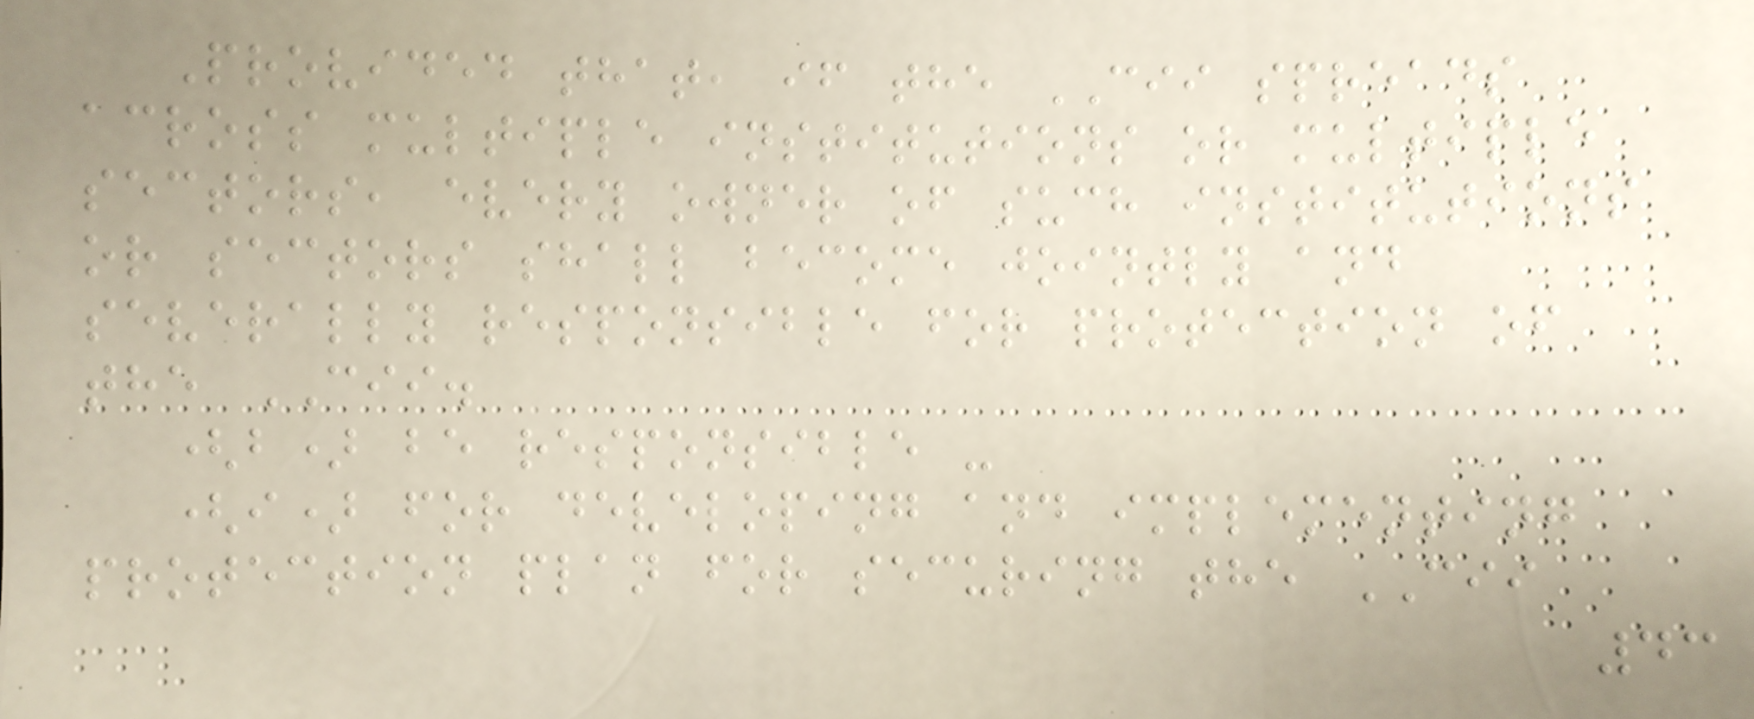Provided that, if the CII spreads
across multiple institutions or multiple
sectors, every owner of such institutions
or sectors shall become jointly and
severally responsible for protection of
the CII.
(b) be responsible -
(i) for developing and implementing
protection plan for securing the CII
43
